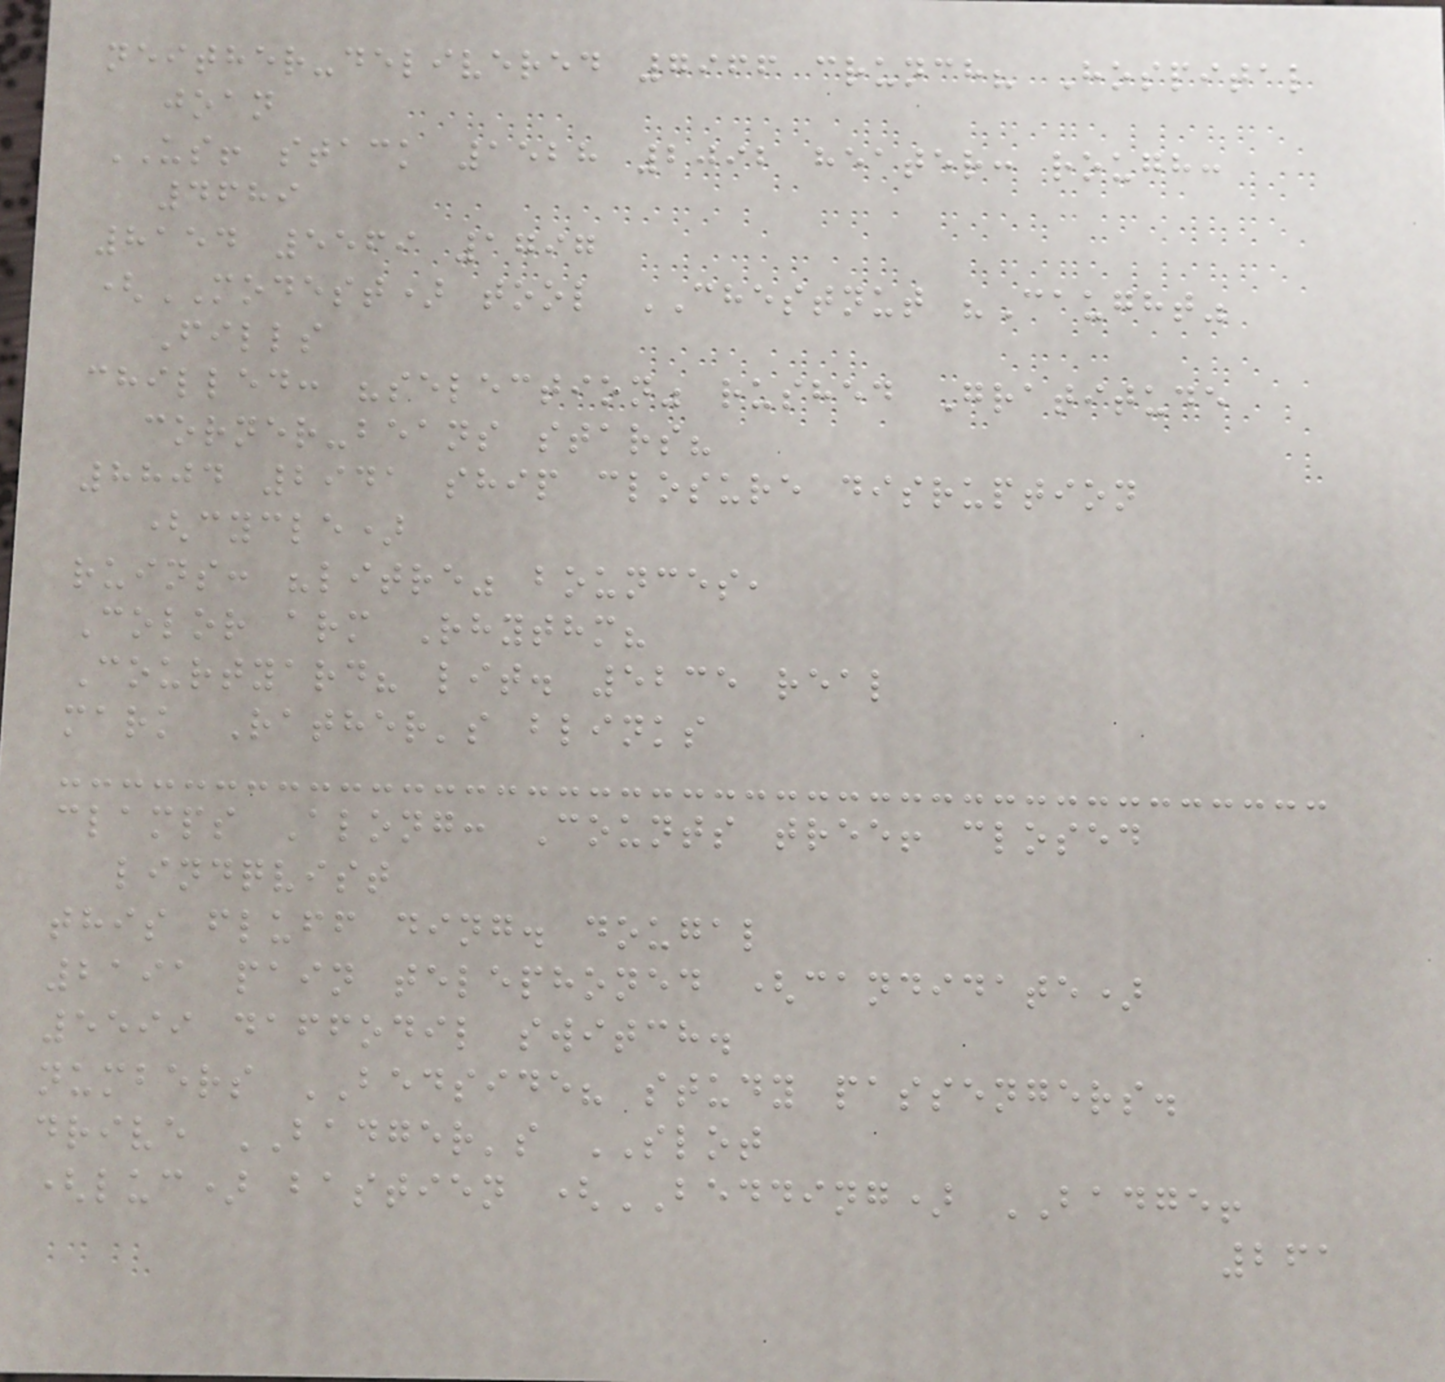neither-delivered 7966 crunch? Hospital
joan
US! stack 1528 2092 heater: rough:
4689
8154 5569 1797
(MODEST) tool CHESTNUT "Caught"
Fills
chilled: "selection" rushed Gratitude
corner-beans stars?
8804 2941 ship closure disruption
(cycle)
ruins: "litre" bounces,
Color arm Rhythm?
Courtyard? lit. 5235 real
mark Rather's blinks
clamps Along: Counts tree! closed
lindqvist
this fluff ding. dougal
2191 pain telephoned (candidate)
5599 daffodil switch.
numbers BEDSIDE? study passengers.
drive BADGER's SLOT
(luc) bastien (BEDDING) BADGE!
261
